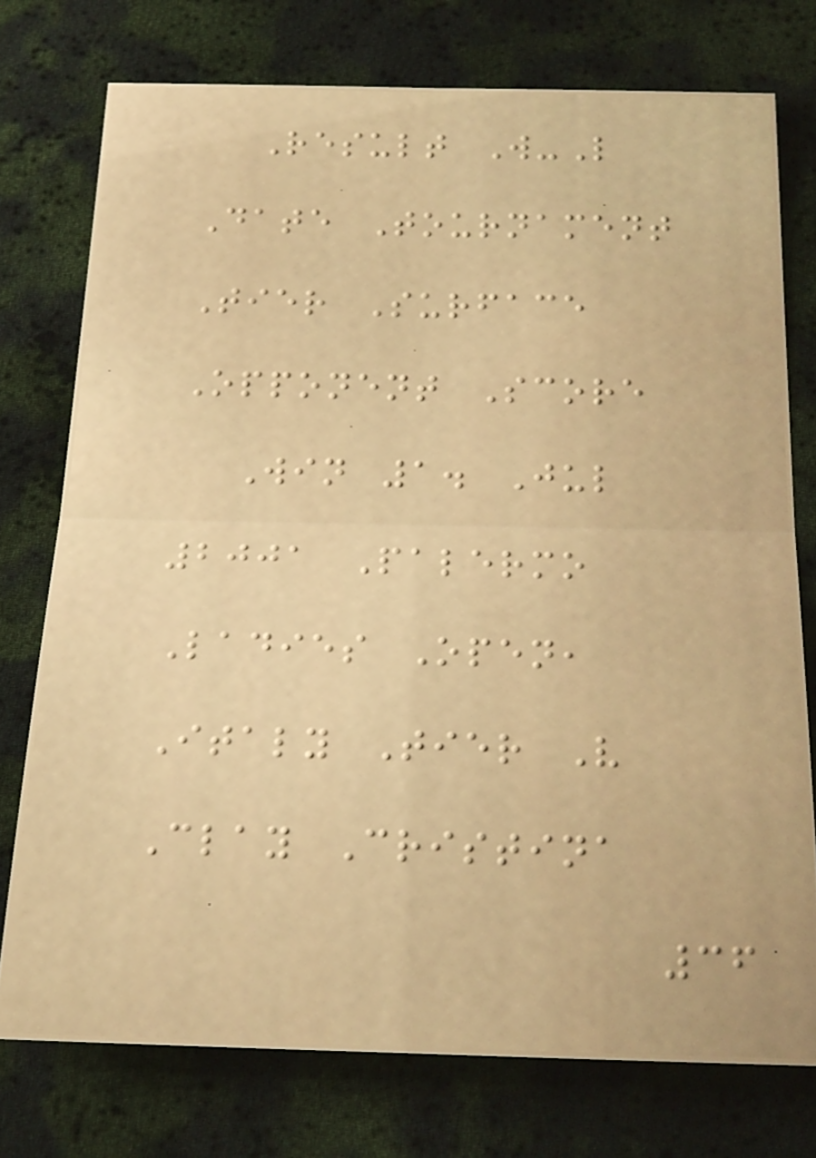Result W-L
Date Tournament
Tier Surface
Opponent Score
Win 1. Jul
2001 Palermo
Ladies Open,
Italy Tier V
Clay Cristina
36
